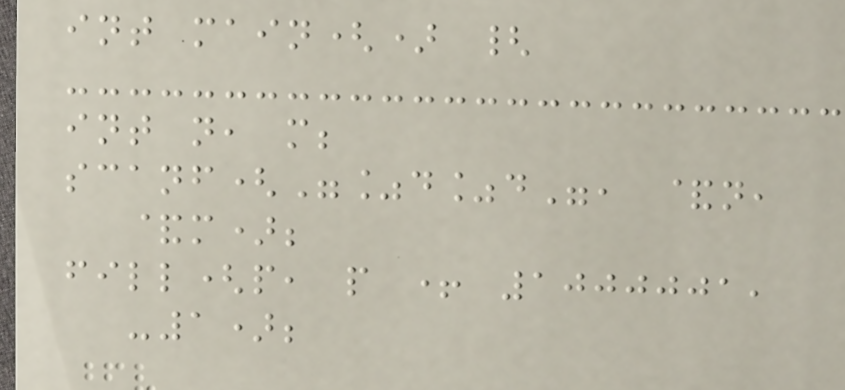int main() {
int n, m;
scanf("%d%d", &n,
&m);
fill(p, p + 1000001,
-1);
